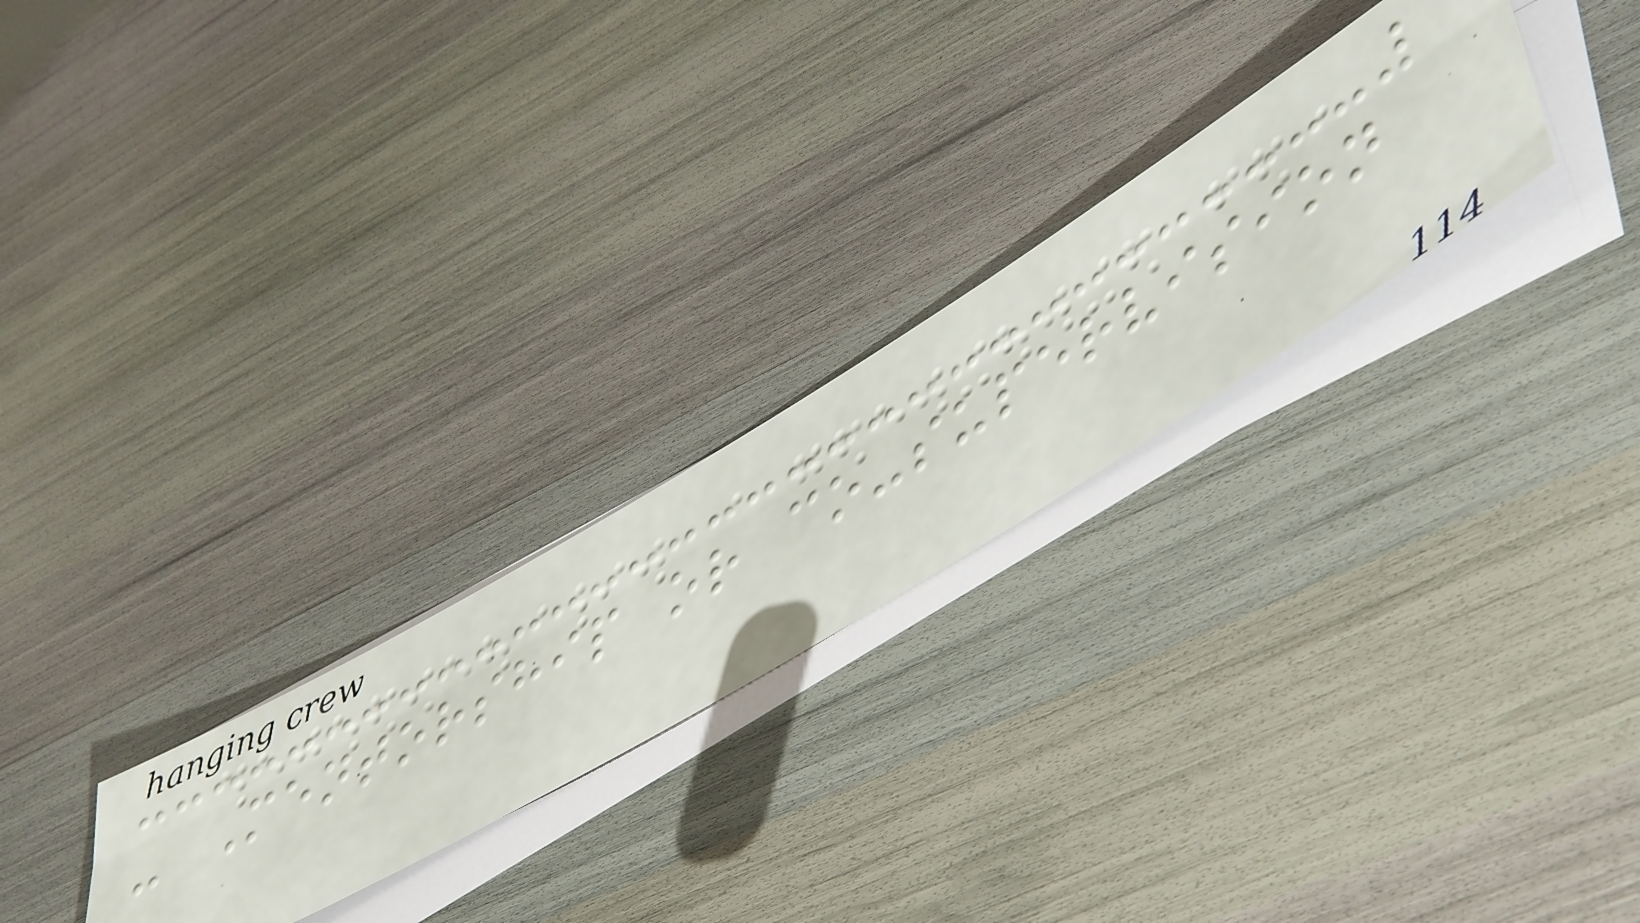- Mentorship or co-supervision
